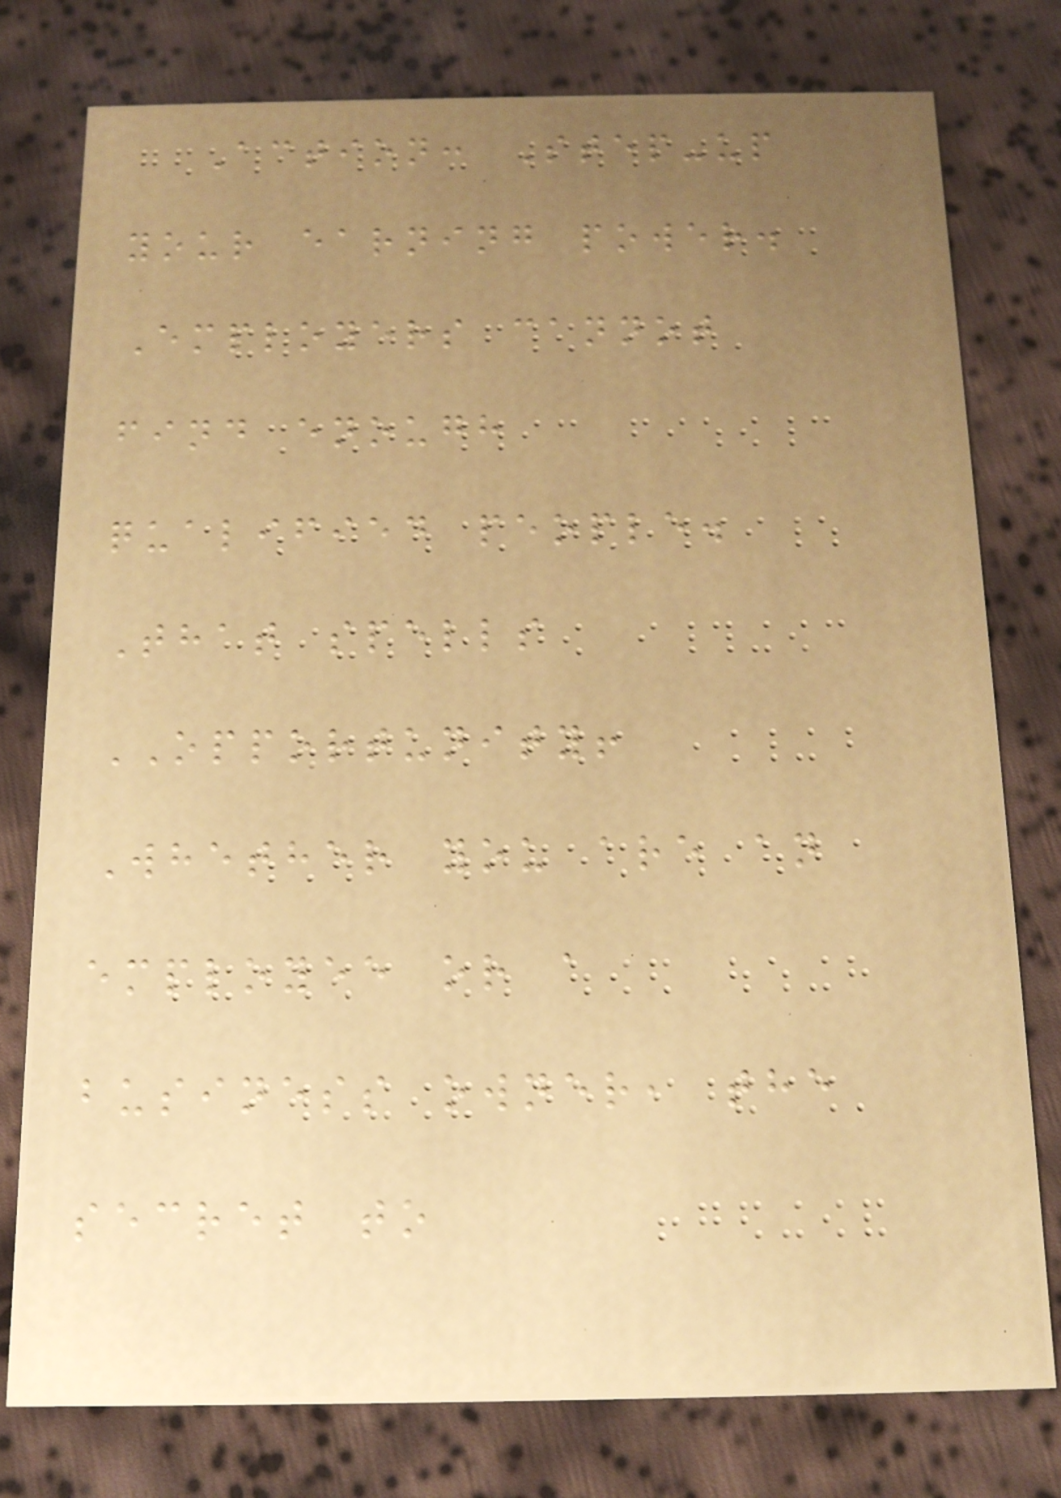Action: Step-up
your earning power.
Employers cannot
find enough
qualified people.
That spells
OPPORTUNITY!
Whether you are an
employee or a
business owner, the
secret to
